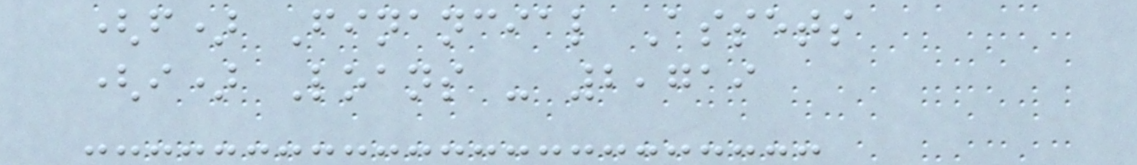(f) Financial Assets
(i) Loans - 2,719
